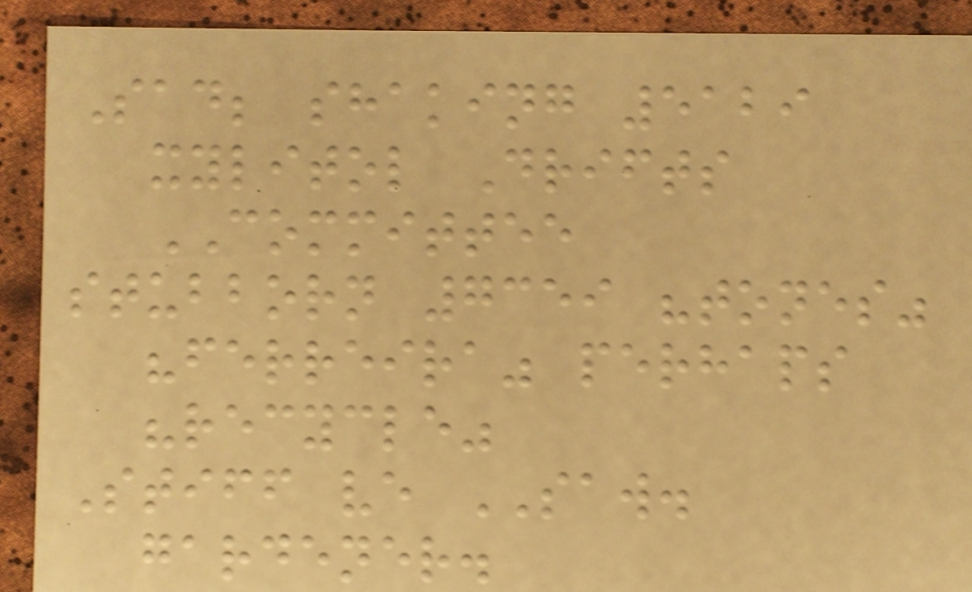Sad; shaking 5129
xylitol Drifts
COMMITTEE
stubborn 7359 "tones"
"ferreira" perhaps
"recycle"
Stiff ve SAW.
gardener.
